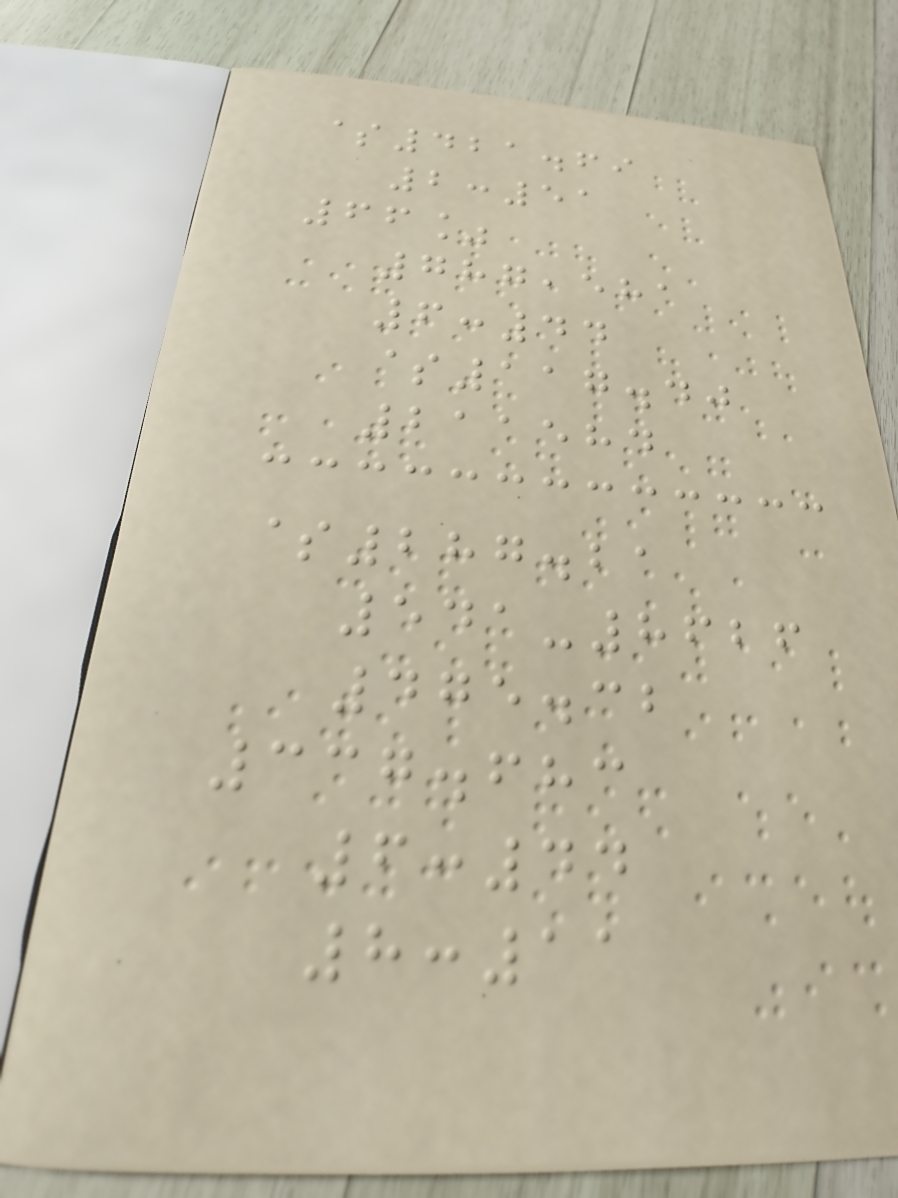$421.69
2:51
66%
787,581
6:44
$117.40
211584
$287.21
541-8626
475.32
337.683
6:44
8:11
